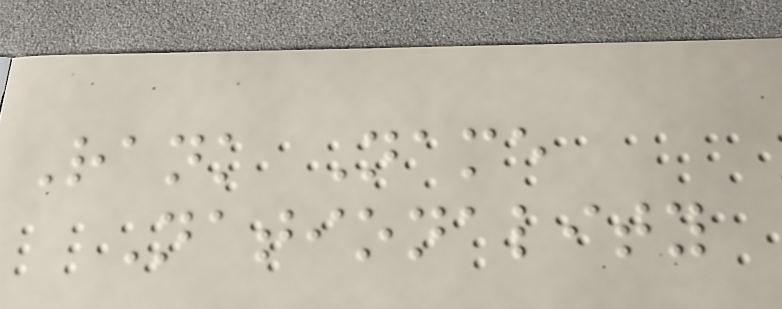Rank Name
Nationality
